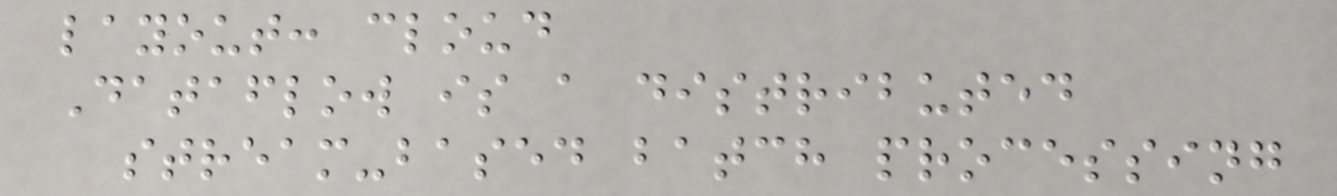layout: cloud
Dataflow is a distributed
stream-based batch processing
